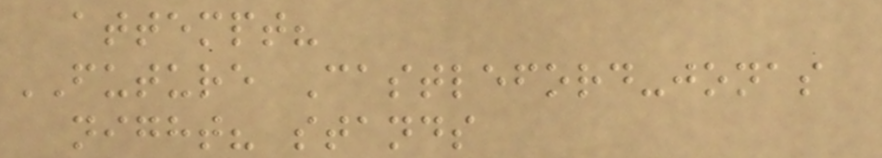attempt?
FUTURE Castleford-jonas
night? stands
